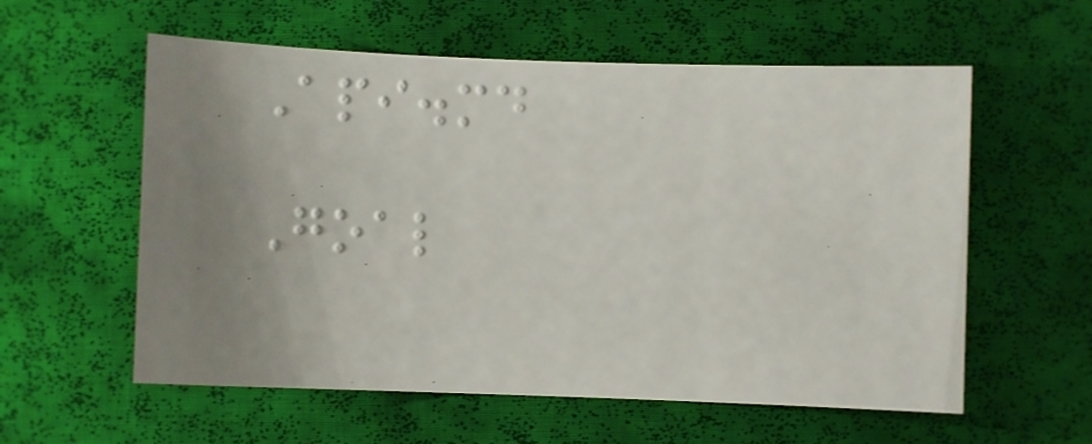Api.md
Goal
